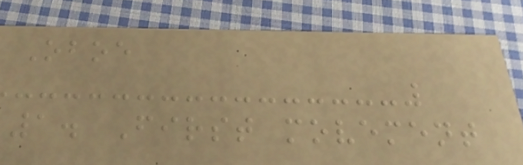Oboe
1. First movement
